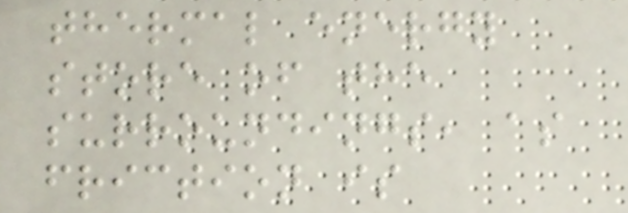thermal energy
store of the
surroundings, as
friction is
